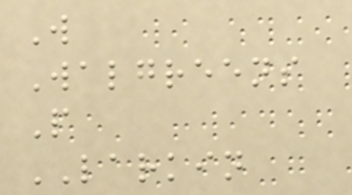W
Walgreens
P
LARKIN
